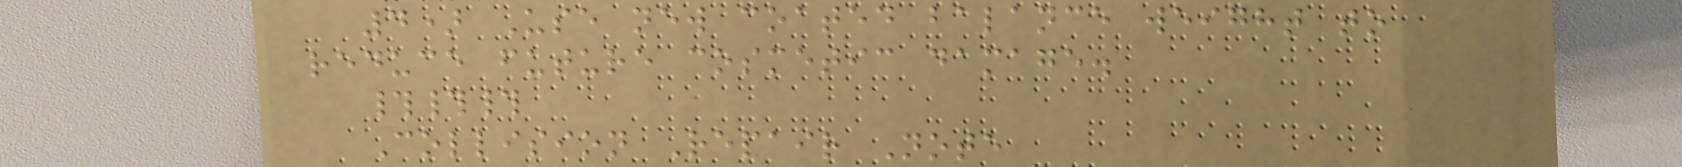4) Use new coated balance weight to
reduce future cosmetic damage.
###
Collision Repair Note
